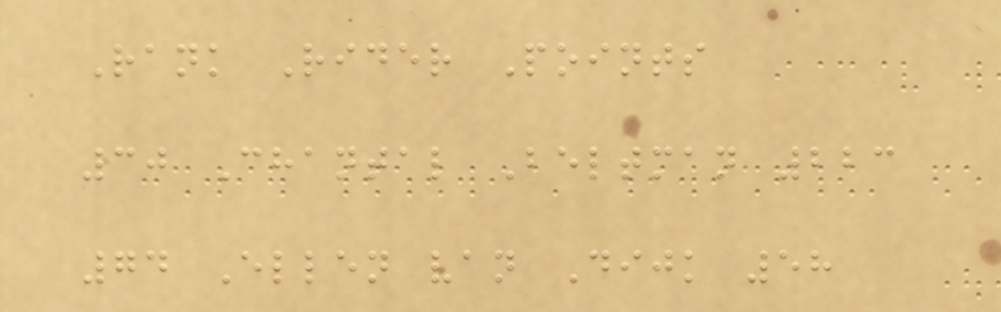Rank Rider Points
30 Chantal Beltman 223
74 Ellen van Dijk 58
